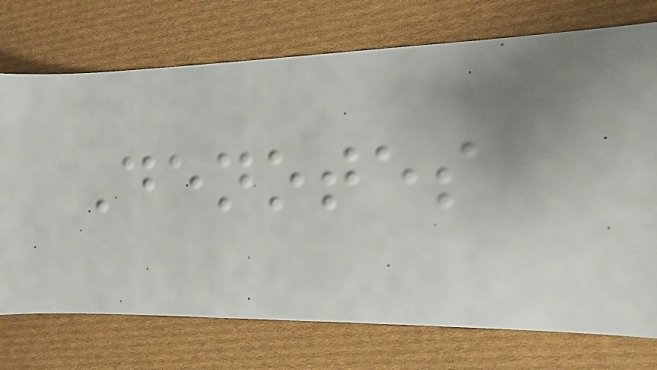Denotes
